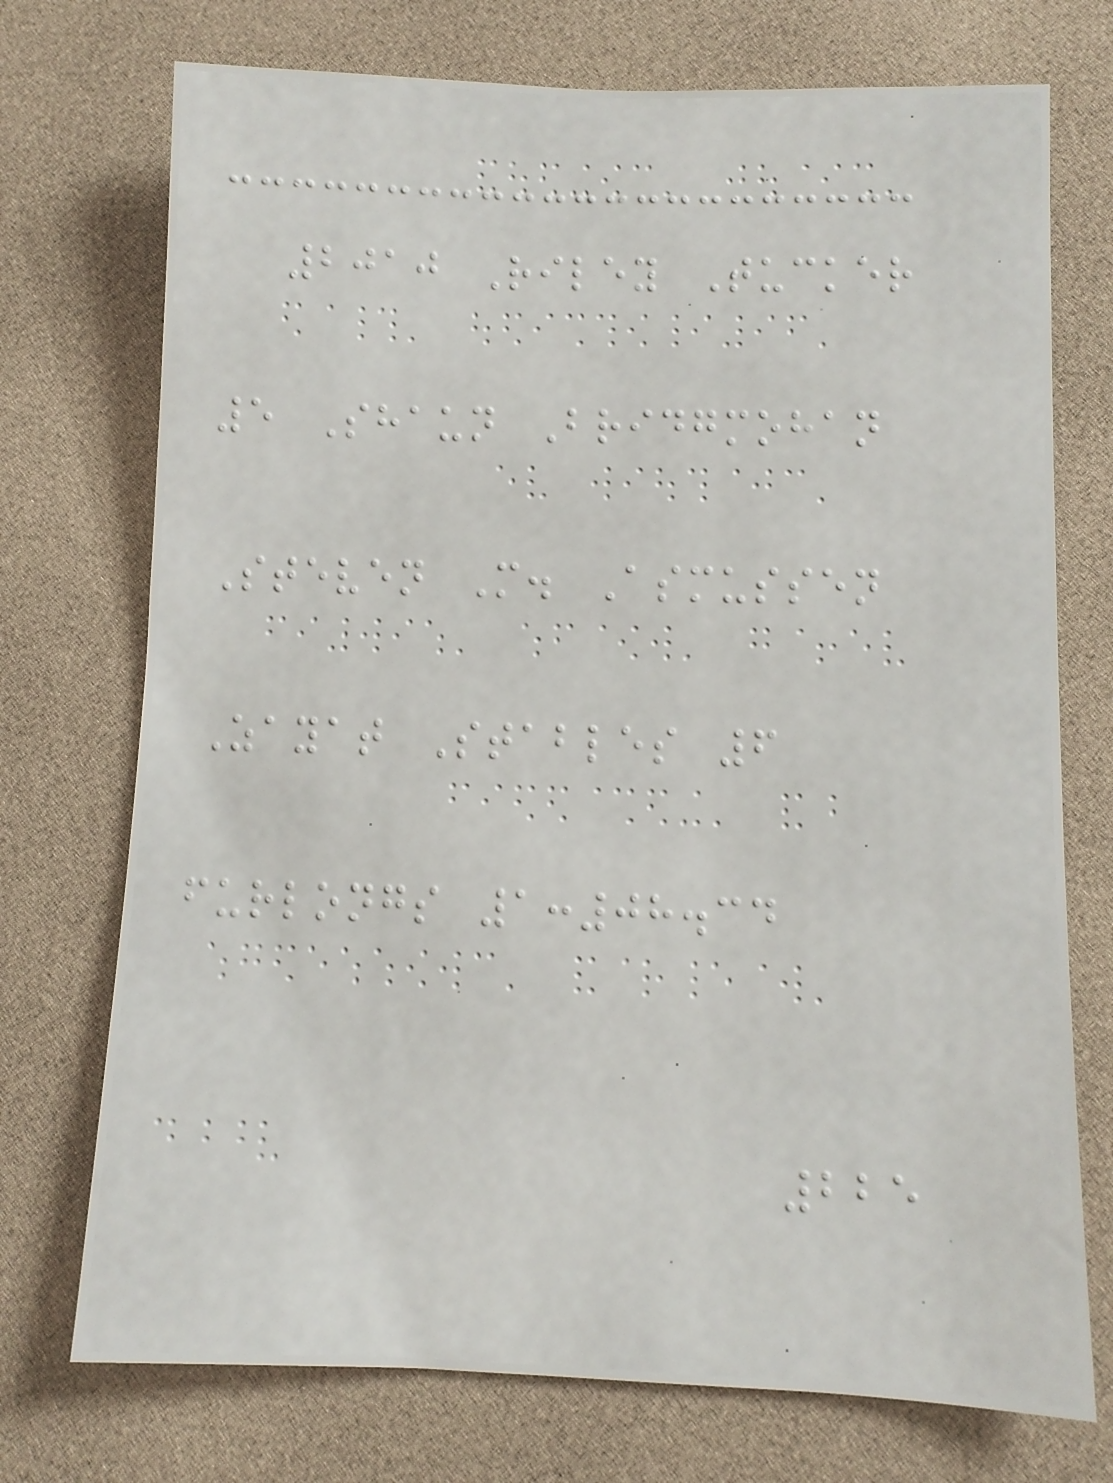2010 Riley Tucker
5 Shaun Bridgmohan
Steven M. Asmussen
Zayat Stables 6
furlongs 1:08.34
225
